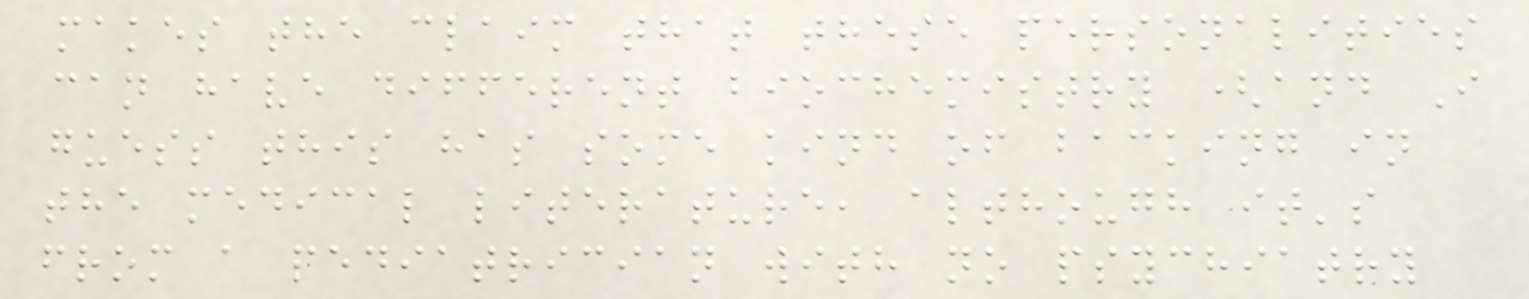makes the claim that these personalities
can have different biochemistry (and I
guess this has some kind of backing in
the medical literature, although it's
from a pediatrician with no psychiatry
